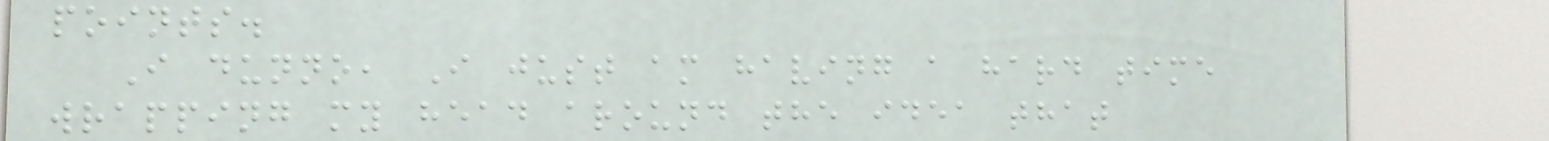points.
I dunno, I just am having a hard time
wrapping my head around the idea that
